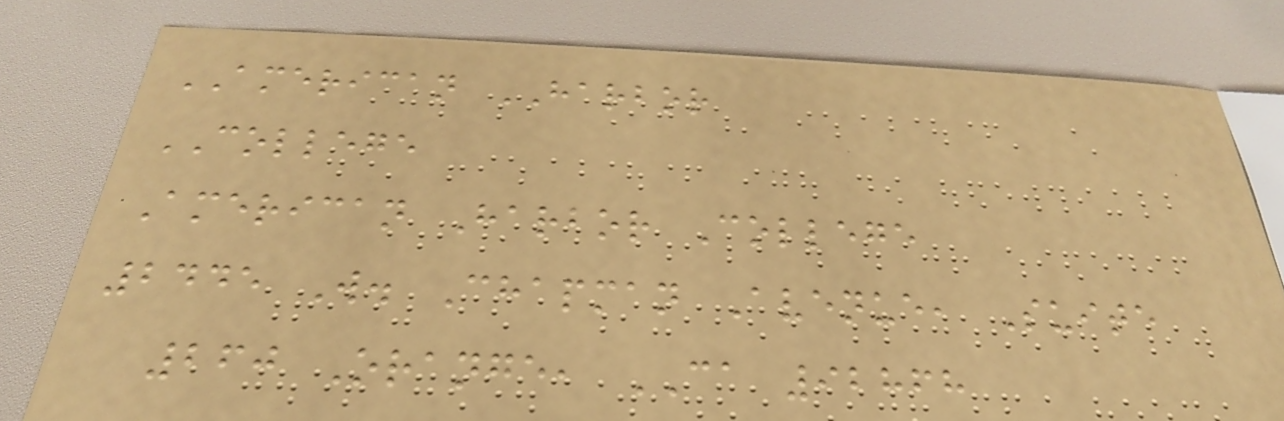AMERICAN HARBOR
COLLEGE
American Harbor College
2445 W. Chapman Avenue, Suite
260 Orange, CA 92868
